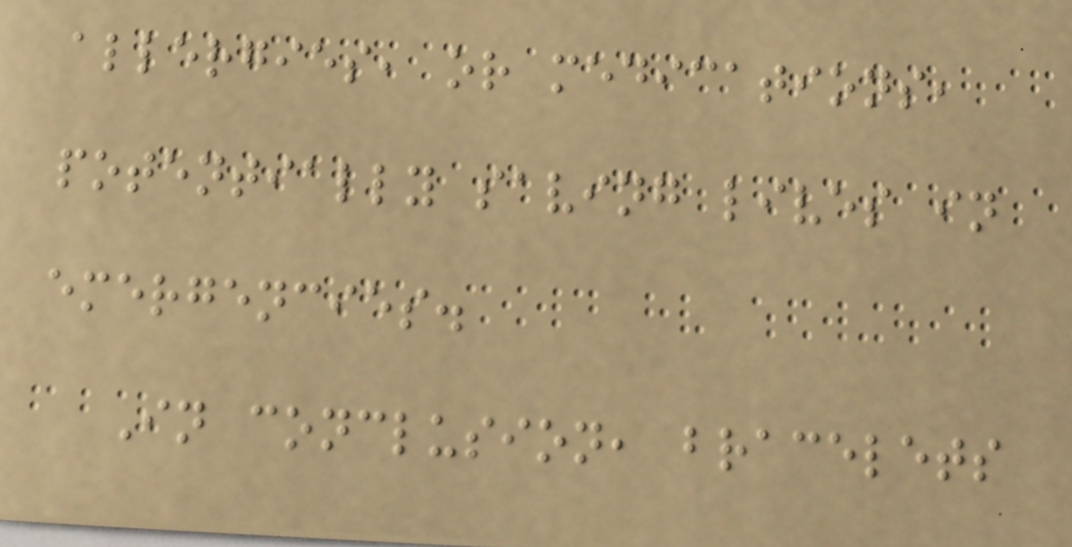allergies, or medications,
potentially saving lives in
emergencies.
In conclusion, bracelets
